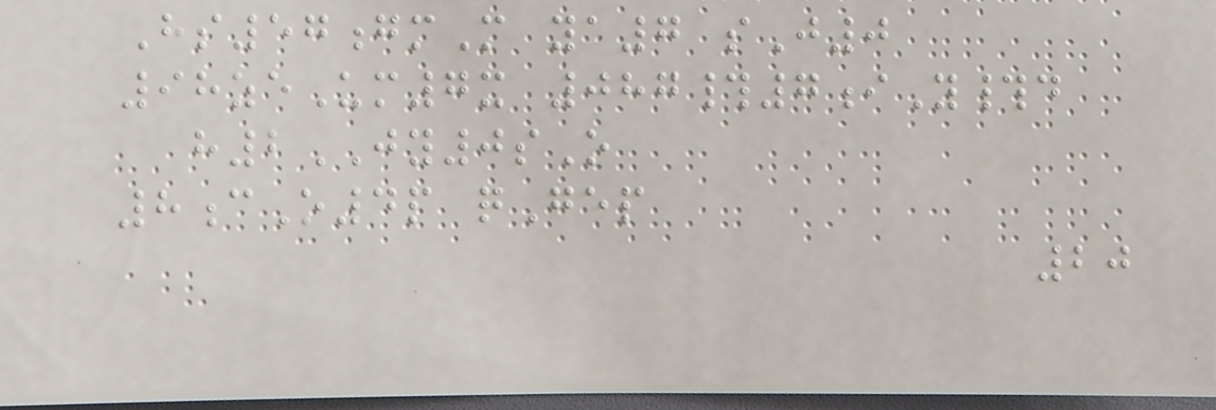Hs57gmM ya7 sJ0
98zeUm7x 087#7iY#d
h2JY0sO
8cO4p qGep
20
